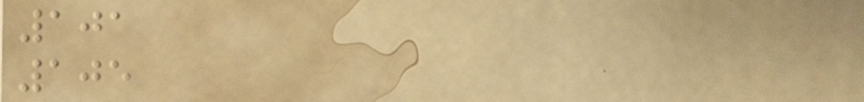101
105
